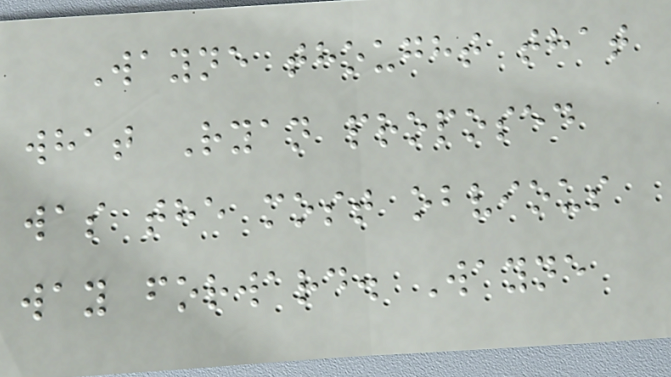Wayne thought that
what Ryan proposed
was the most obvious
way forward. Wayne
